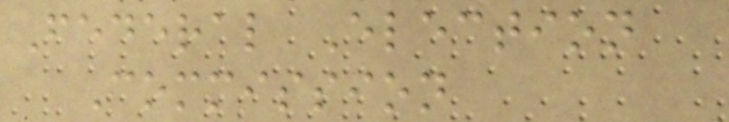Federal Election
Commission
